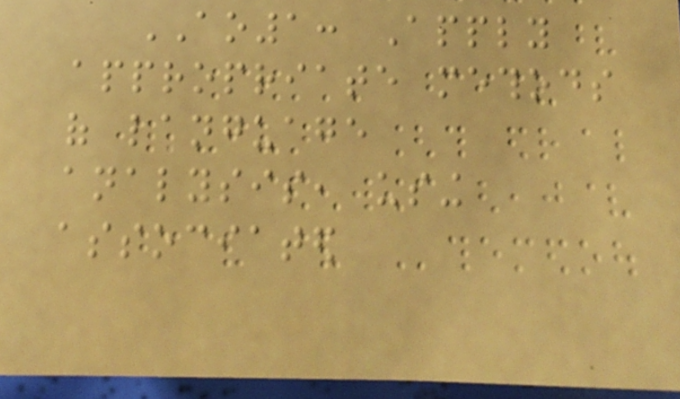AO1: Apply
appropriate methods
of language
analysis, using
associated
